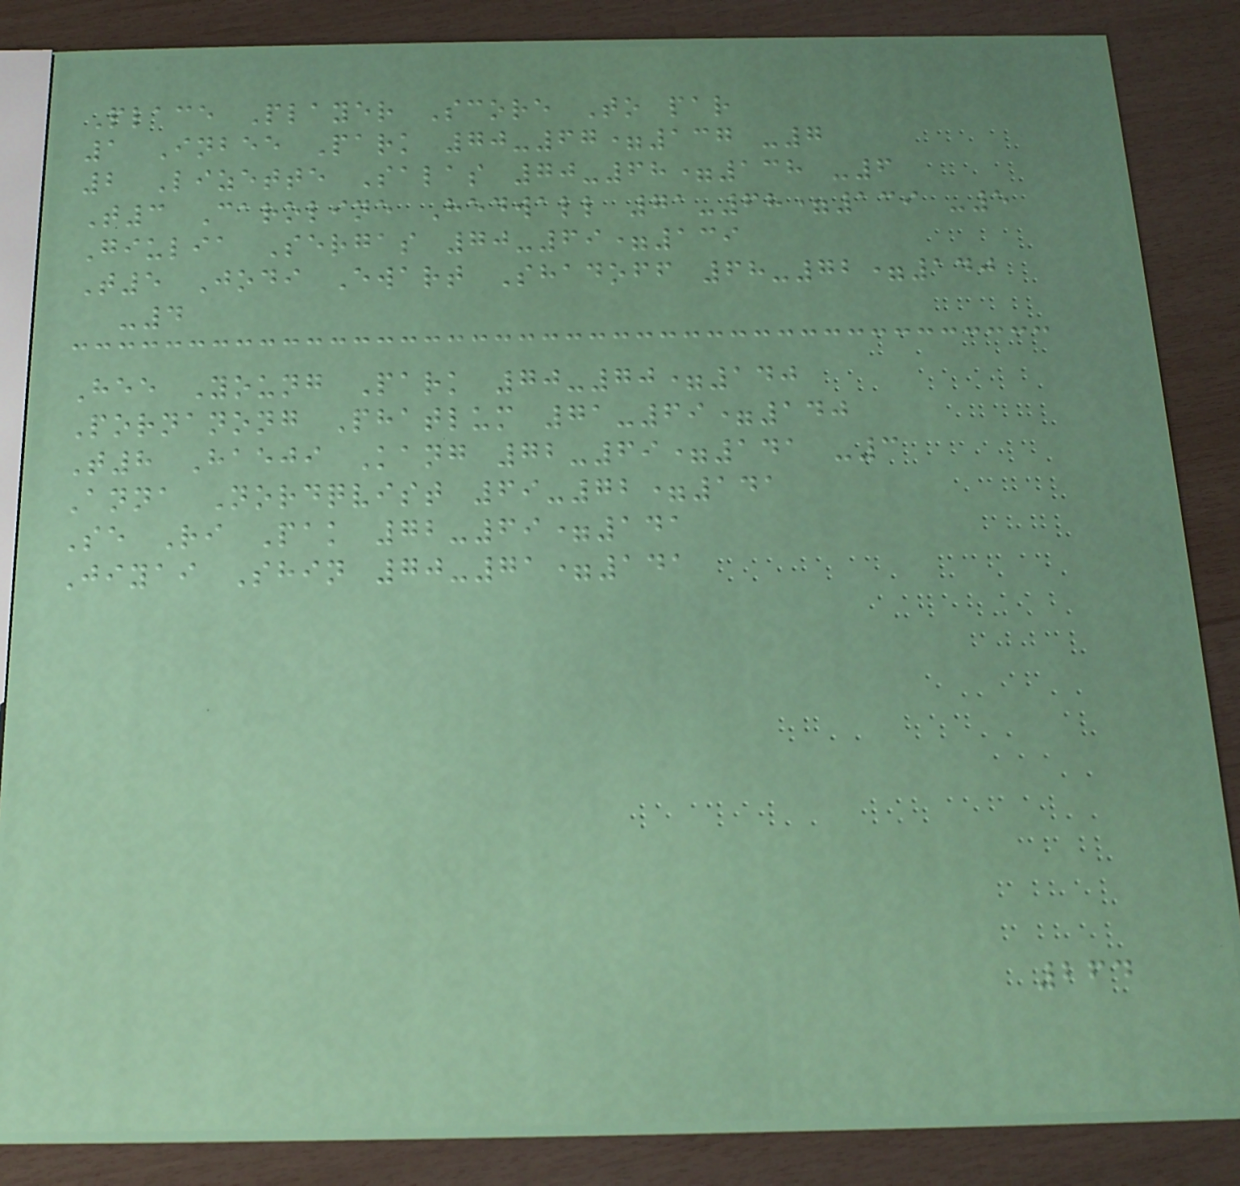Place Player Score To par
1 Inbee Park 70-67=137 -7
2 Lizette Salas 70-68=138 -6
T3 Caroline Hedwall 71-68=139 -5
Giulia Sergas 70-69=139
T5 Jodi Ewart Shadoff 68-72=140
-4
Hee Young Park 70-70=140
Pornanong Phatlum 71-69=140
T8 Haeji Kang 72-69=141 -3
Anna Nordqvist 69-72=141
Se Ri Pak 72-69=141
Jiyai Shin 70-71=141
264
